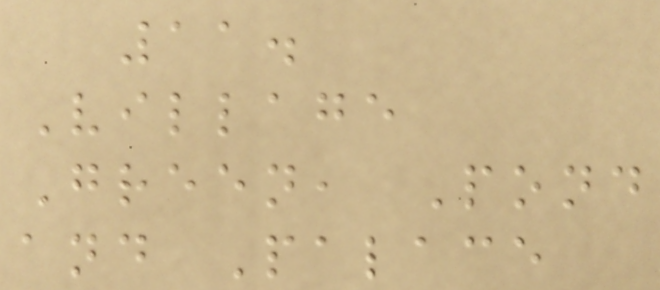11.
Village
Green, Pond
and Palace
